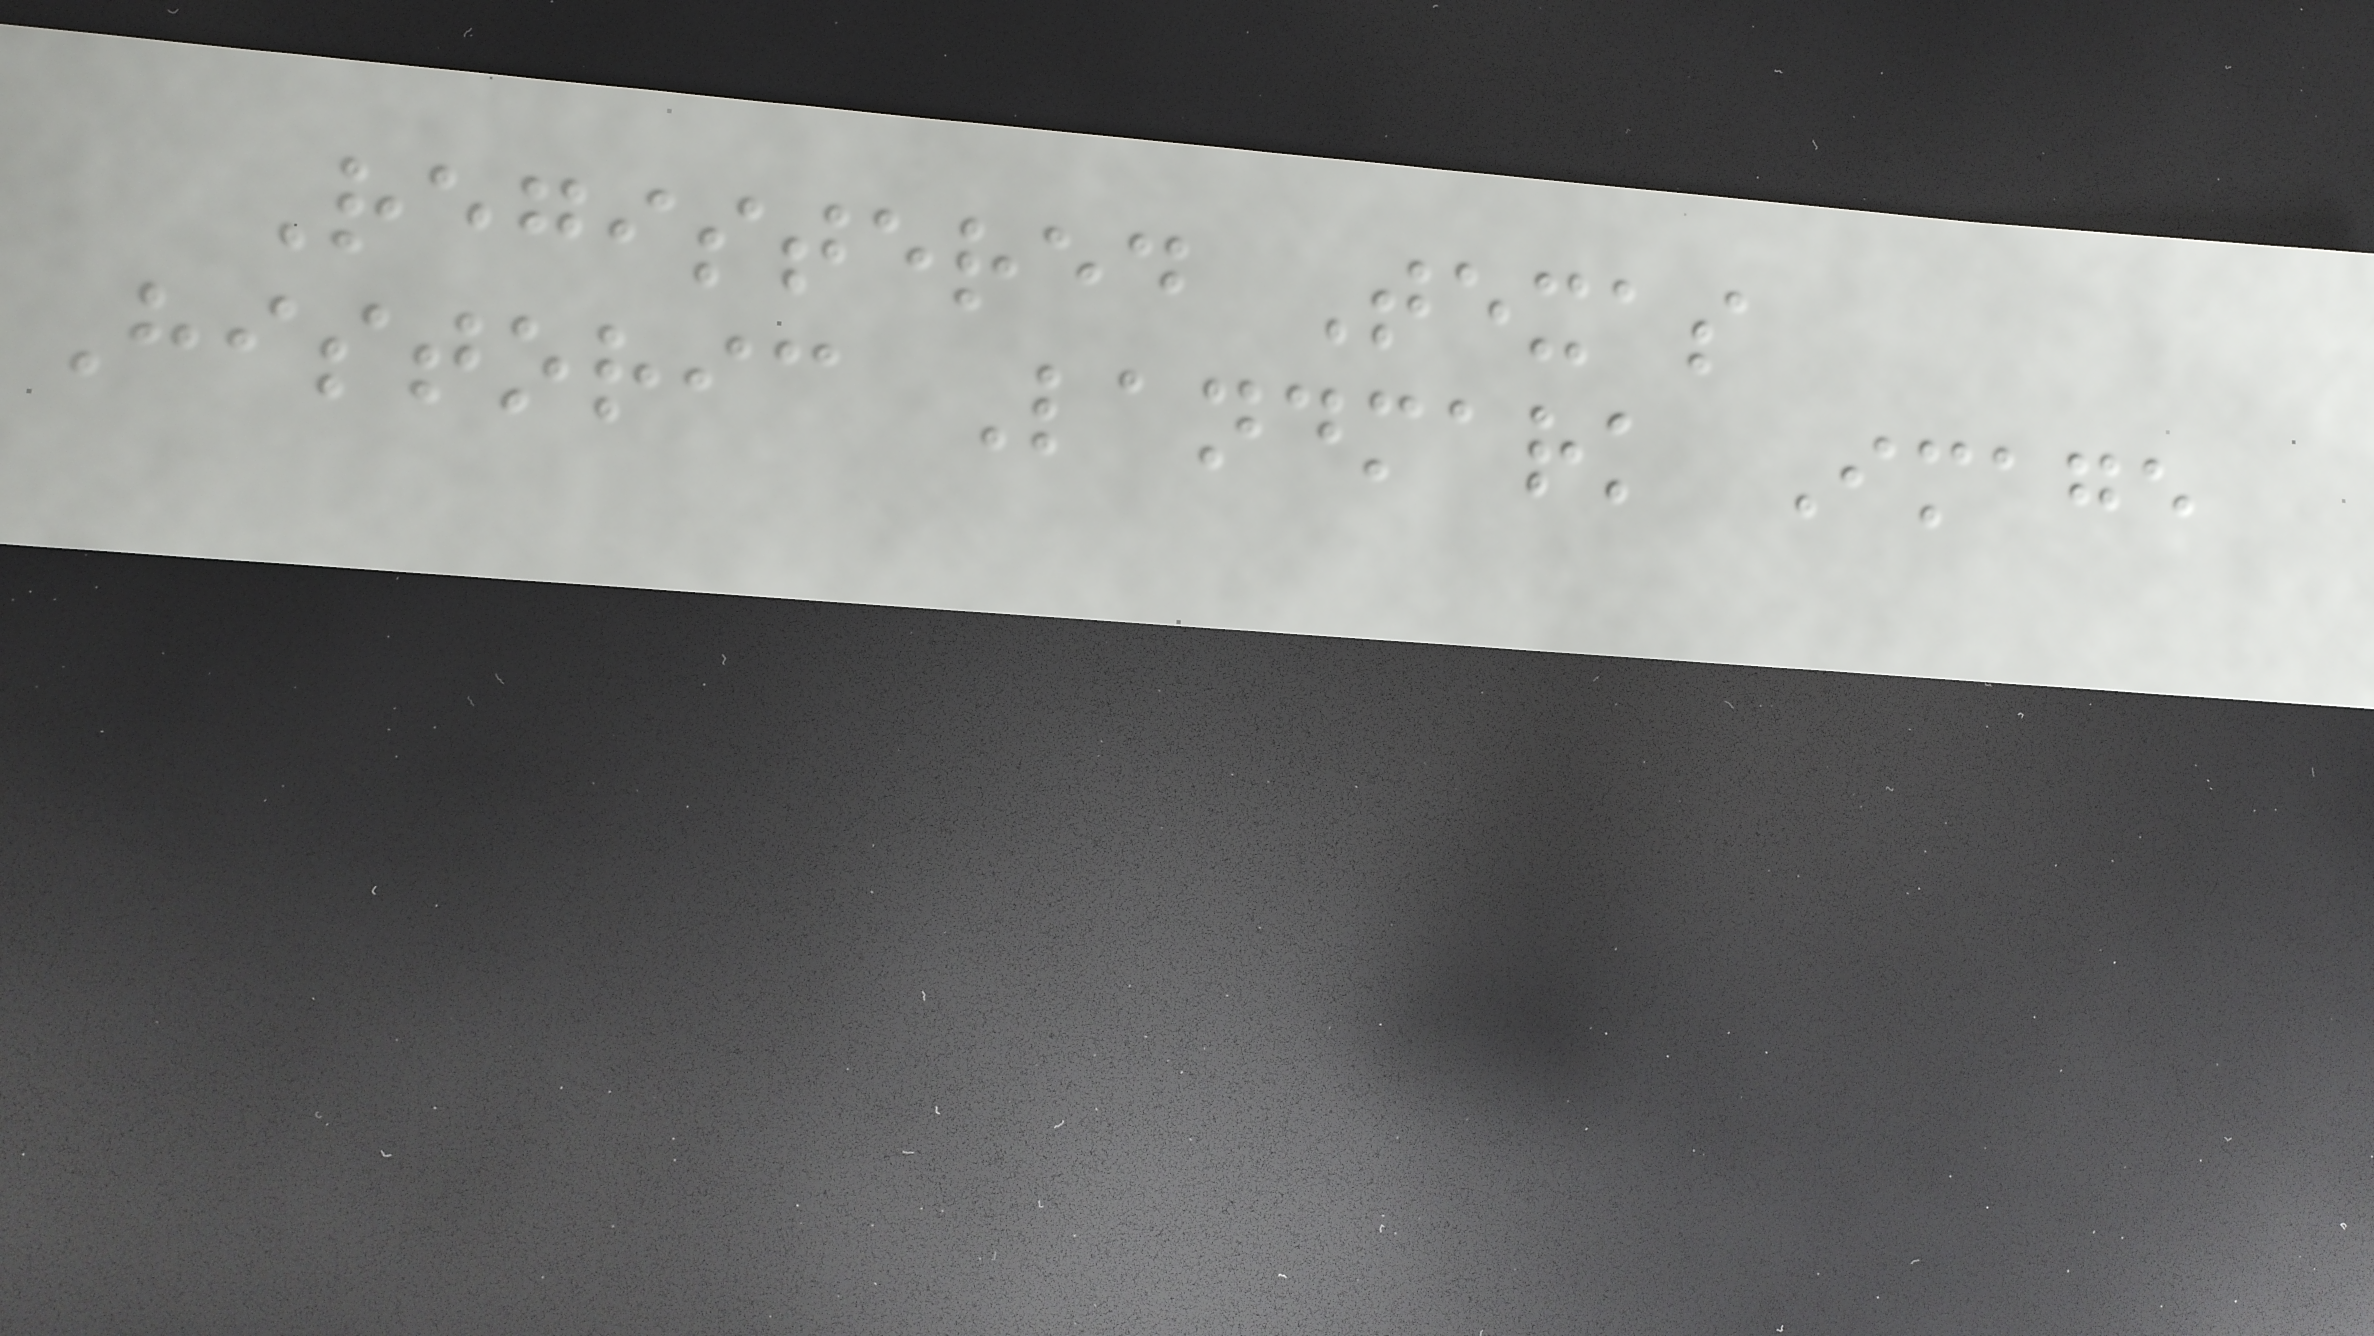Registered Texas
Historic Landmark Image
